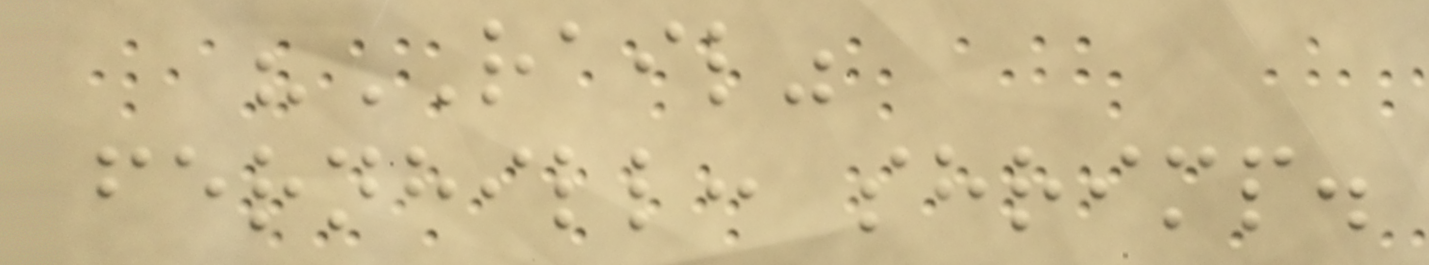"RAIL"
fernhill: shrimp.
